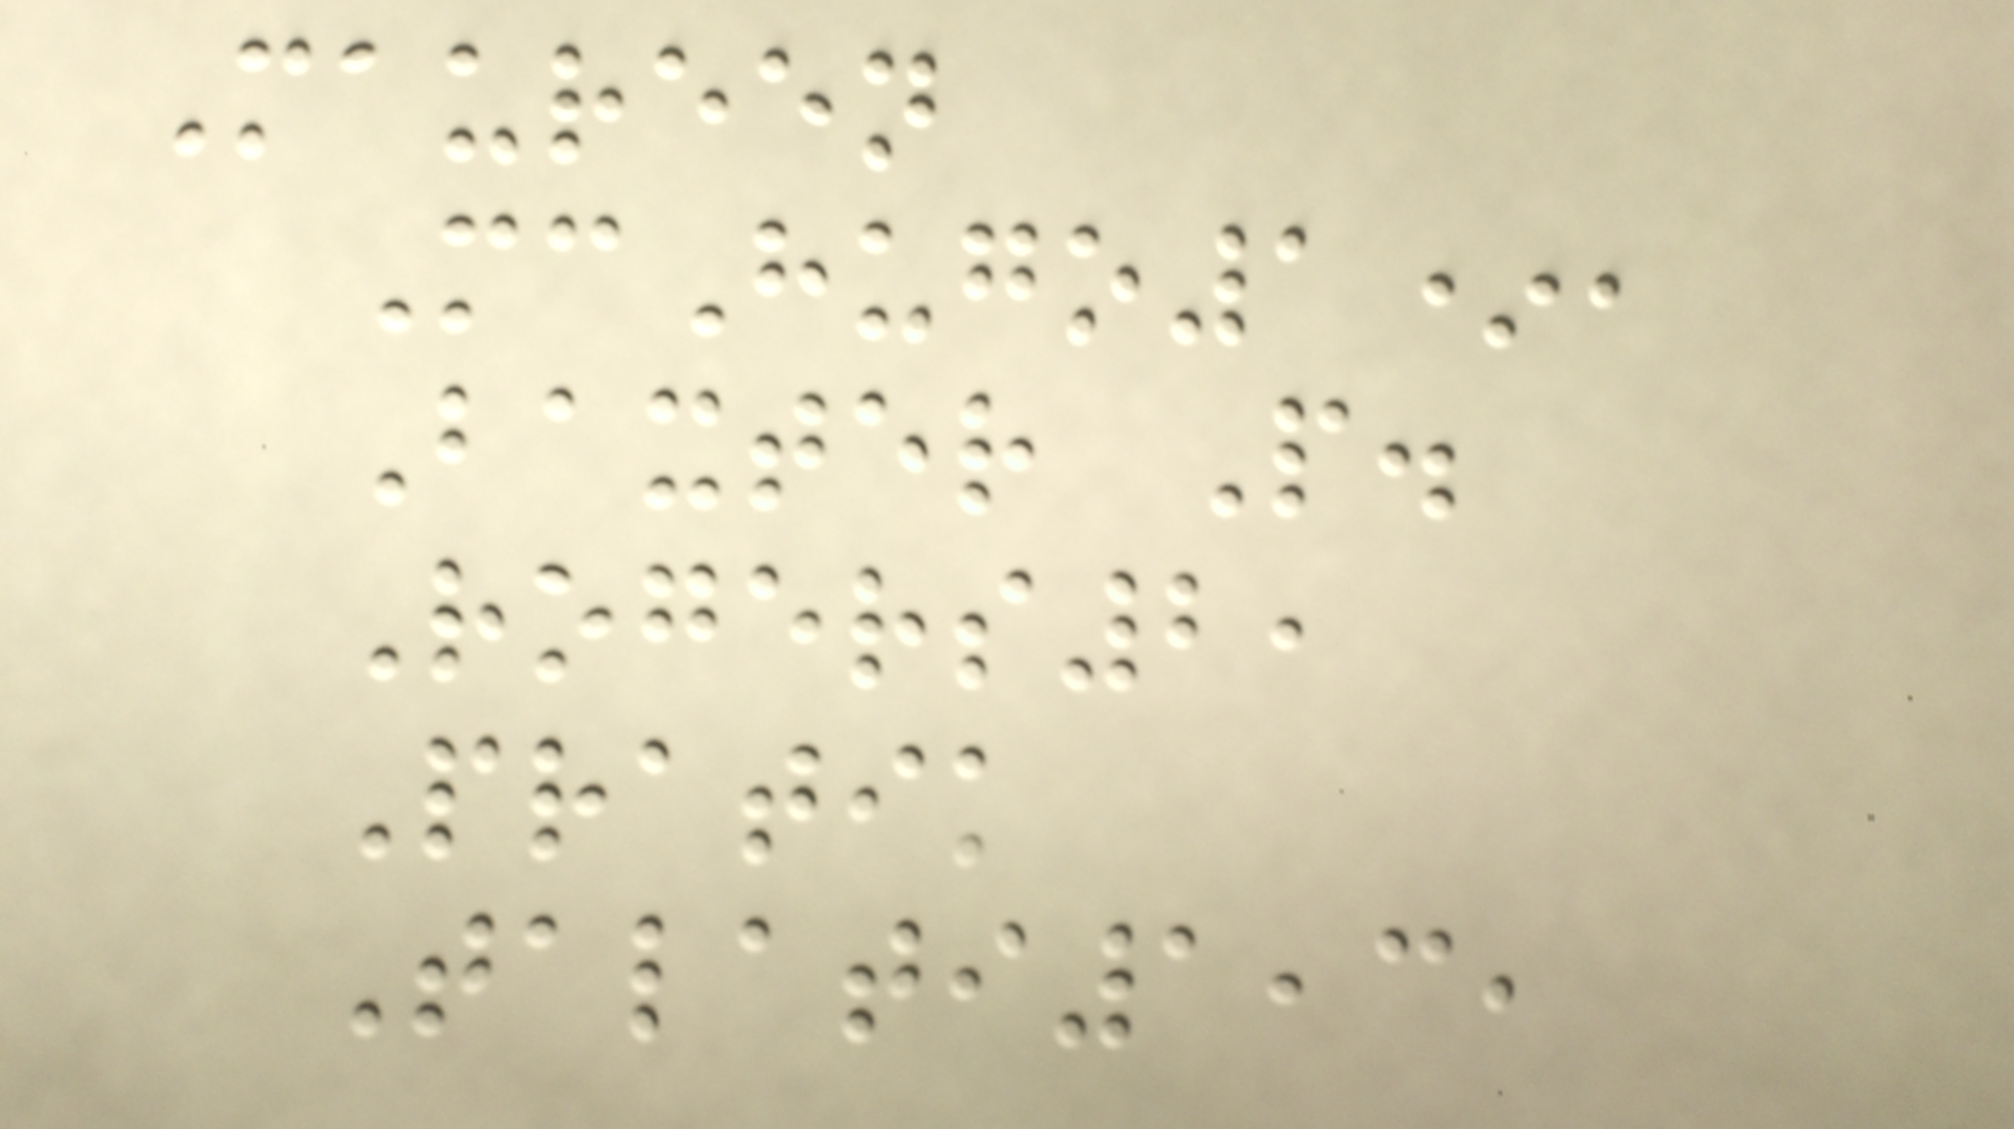Maureen
McHugo1*,
Baxter P.
Rogers2,
Pratik
Talati1,3,
